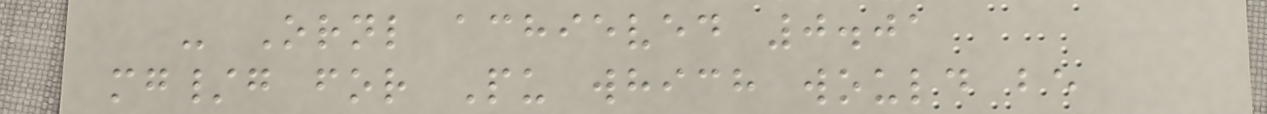- Ornl achieved 0.01
mg/g for Pu which would be
